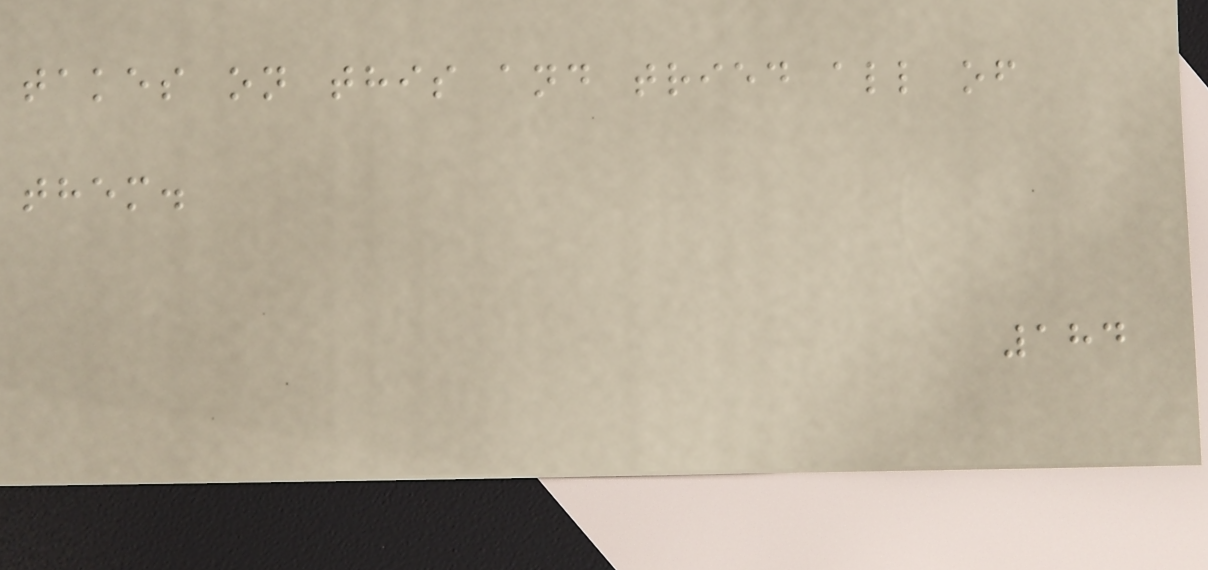takes on this and tried all of
them.
184
